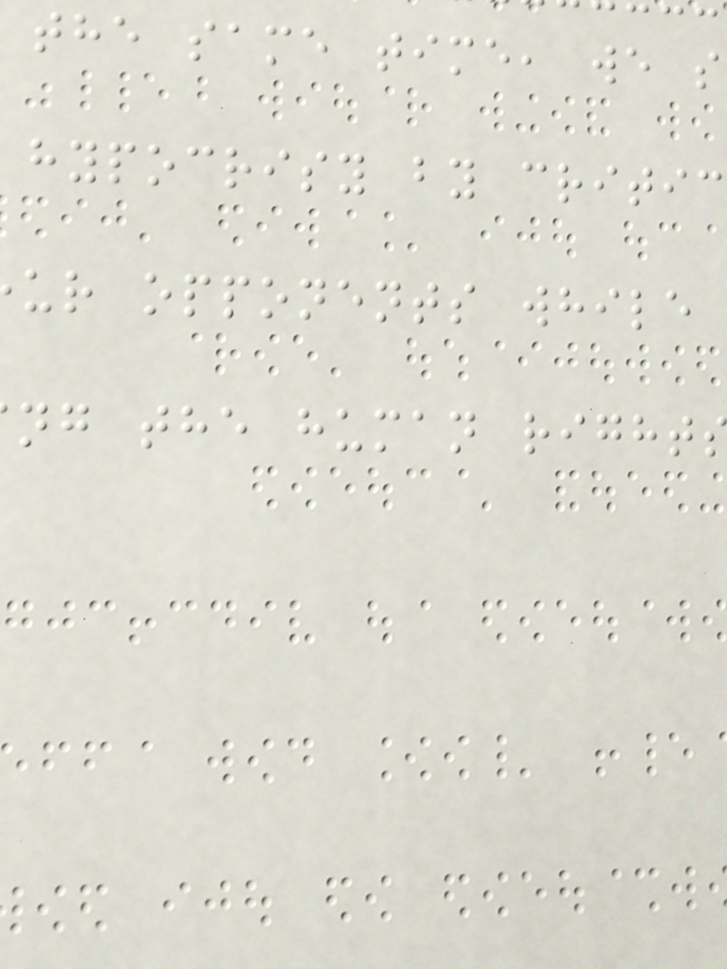the same time, we s
hypocrisy by critic
ur opponents while
ng the human right
